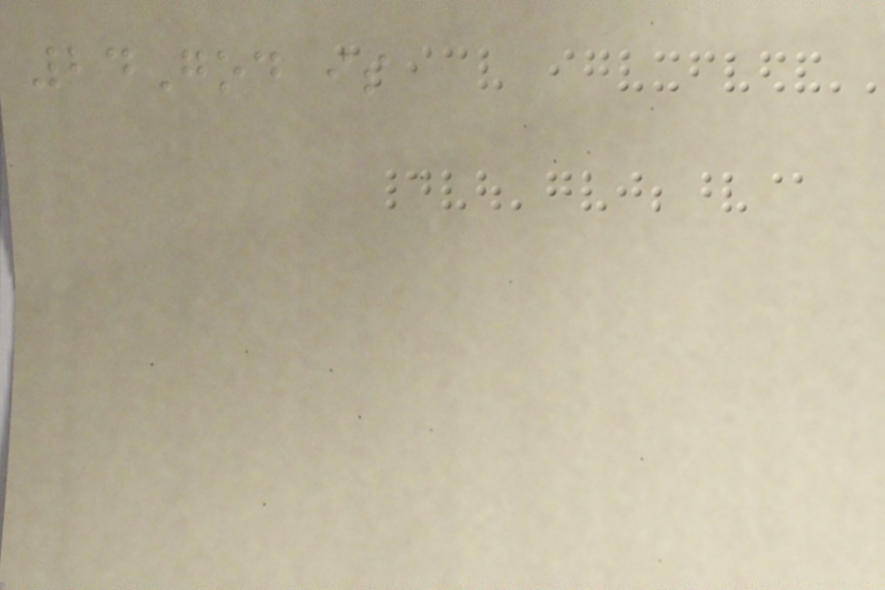24God is
